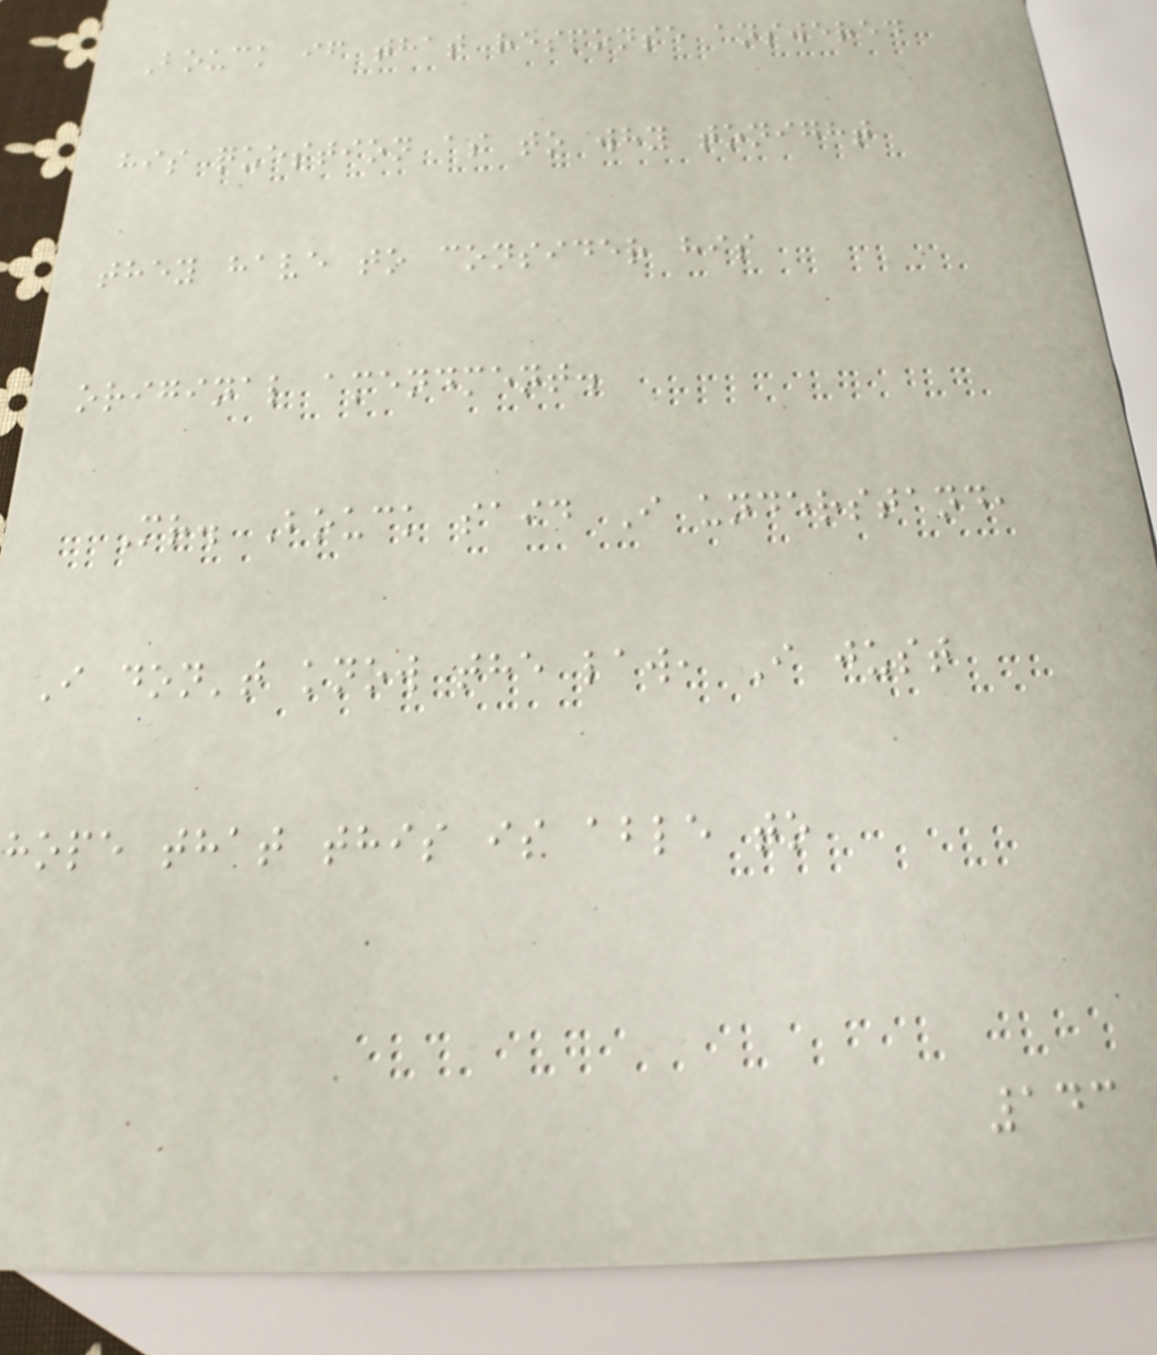Bouck if that response answered
his question as to why tonight
they have to consider his
original amendment.
Mr. Bouck said I understand,
I don't know the law, I just
hope that this is able to
143
